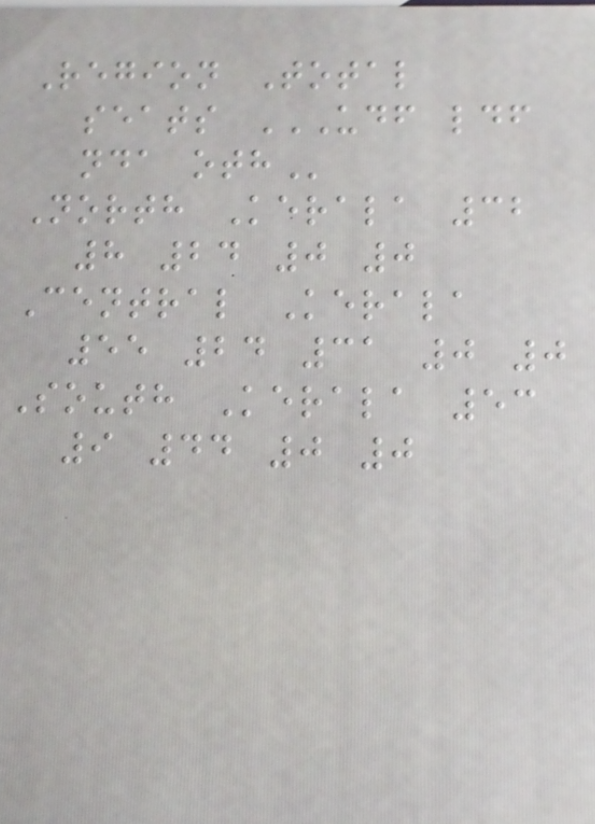Region Total
seats UDF LDF
NDA OTH
North Kerala 32
8 24 0 0
Central Kerala
55 24 31 0 0
South Kerala 53
9 44 0 0
